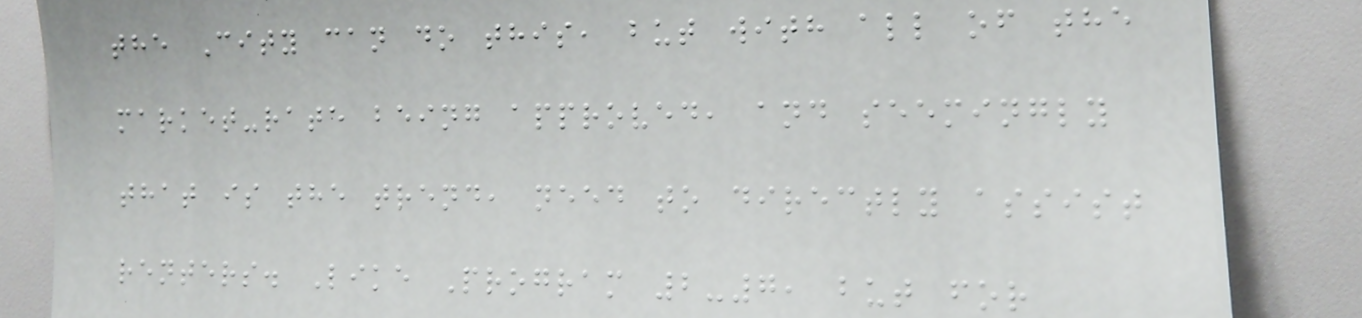the City can do this, but with all of the
market-rate being approved, and seemingly
that is the trend, need to directly assist
renters. Like Program 2-7, but for
